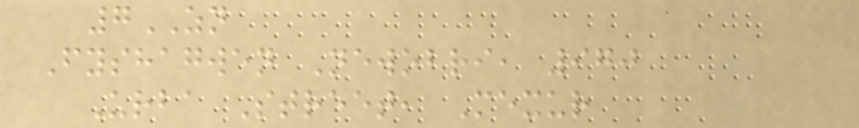7ZN
Fyshagwen Newobri, 970
Urba Street, Mexur
